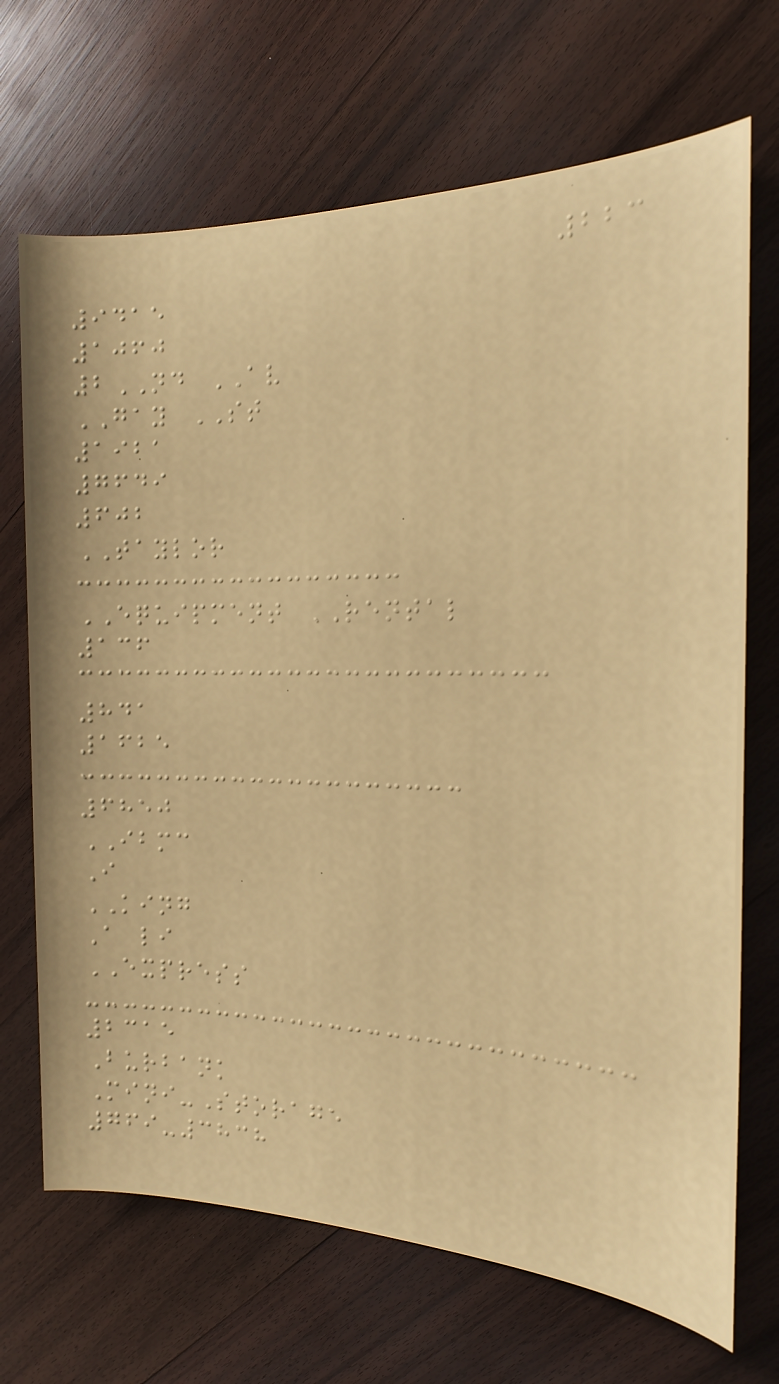223
9415
1060
2ND AV
GAY ST
1921
7649
602
TAYLOR
EQUIPMENT RENTAL
136
841
1625
6850
IBMC
I
KING
A li
EXPRESS
2315
Burbank
Mini-Storage
769-3838
